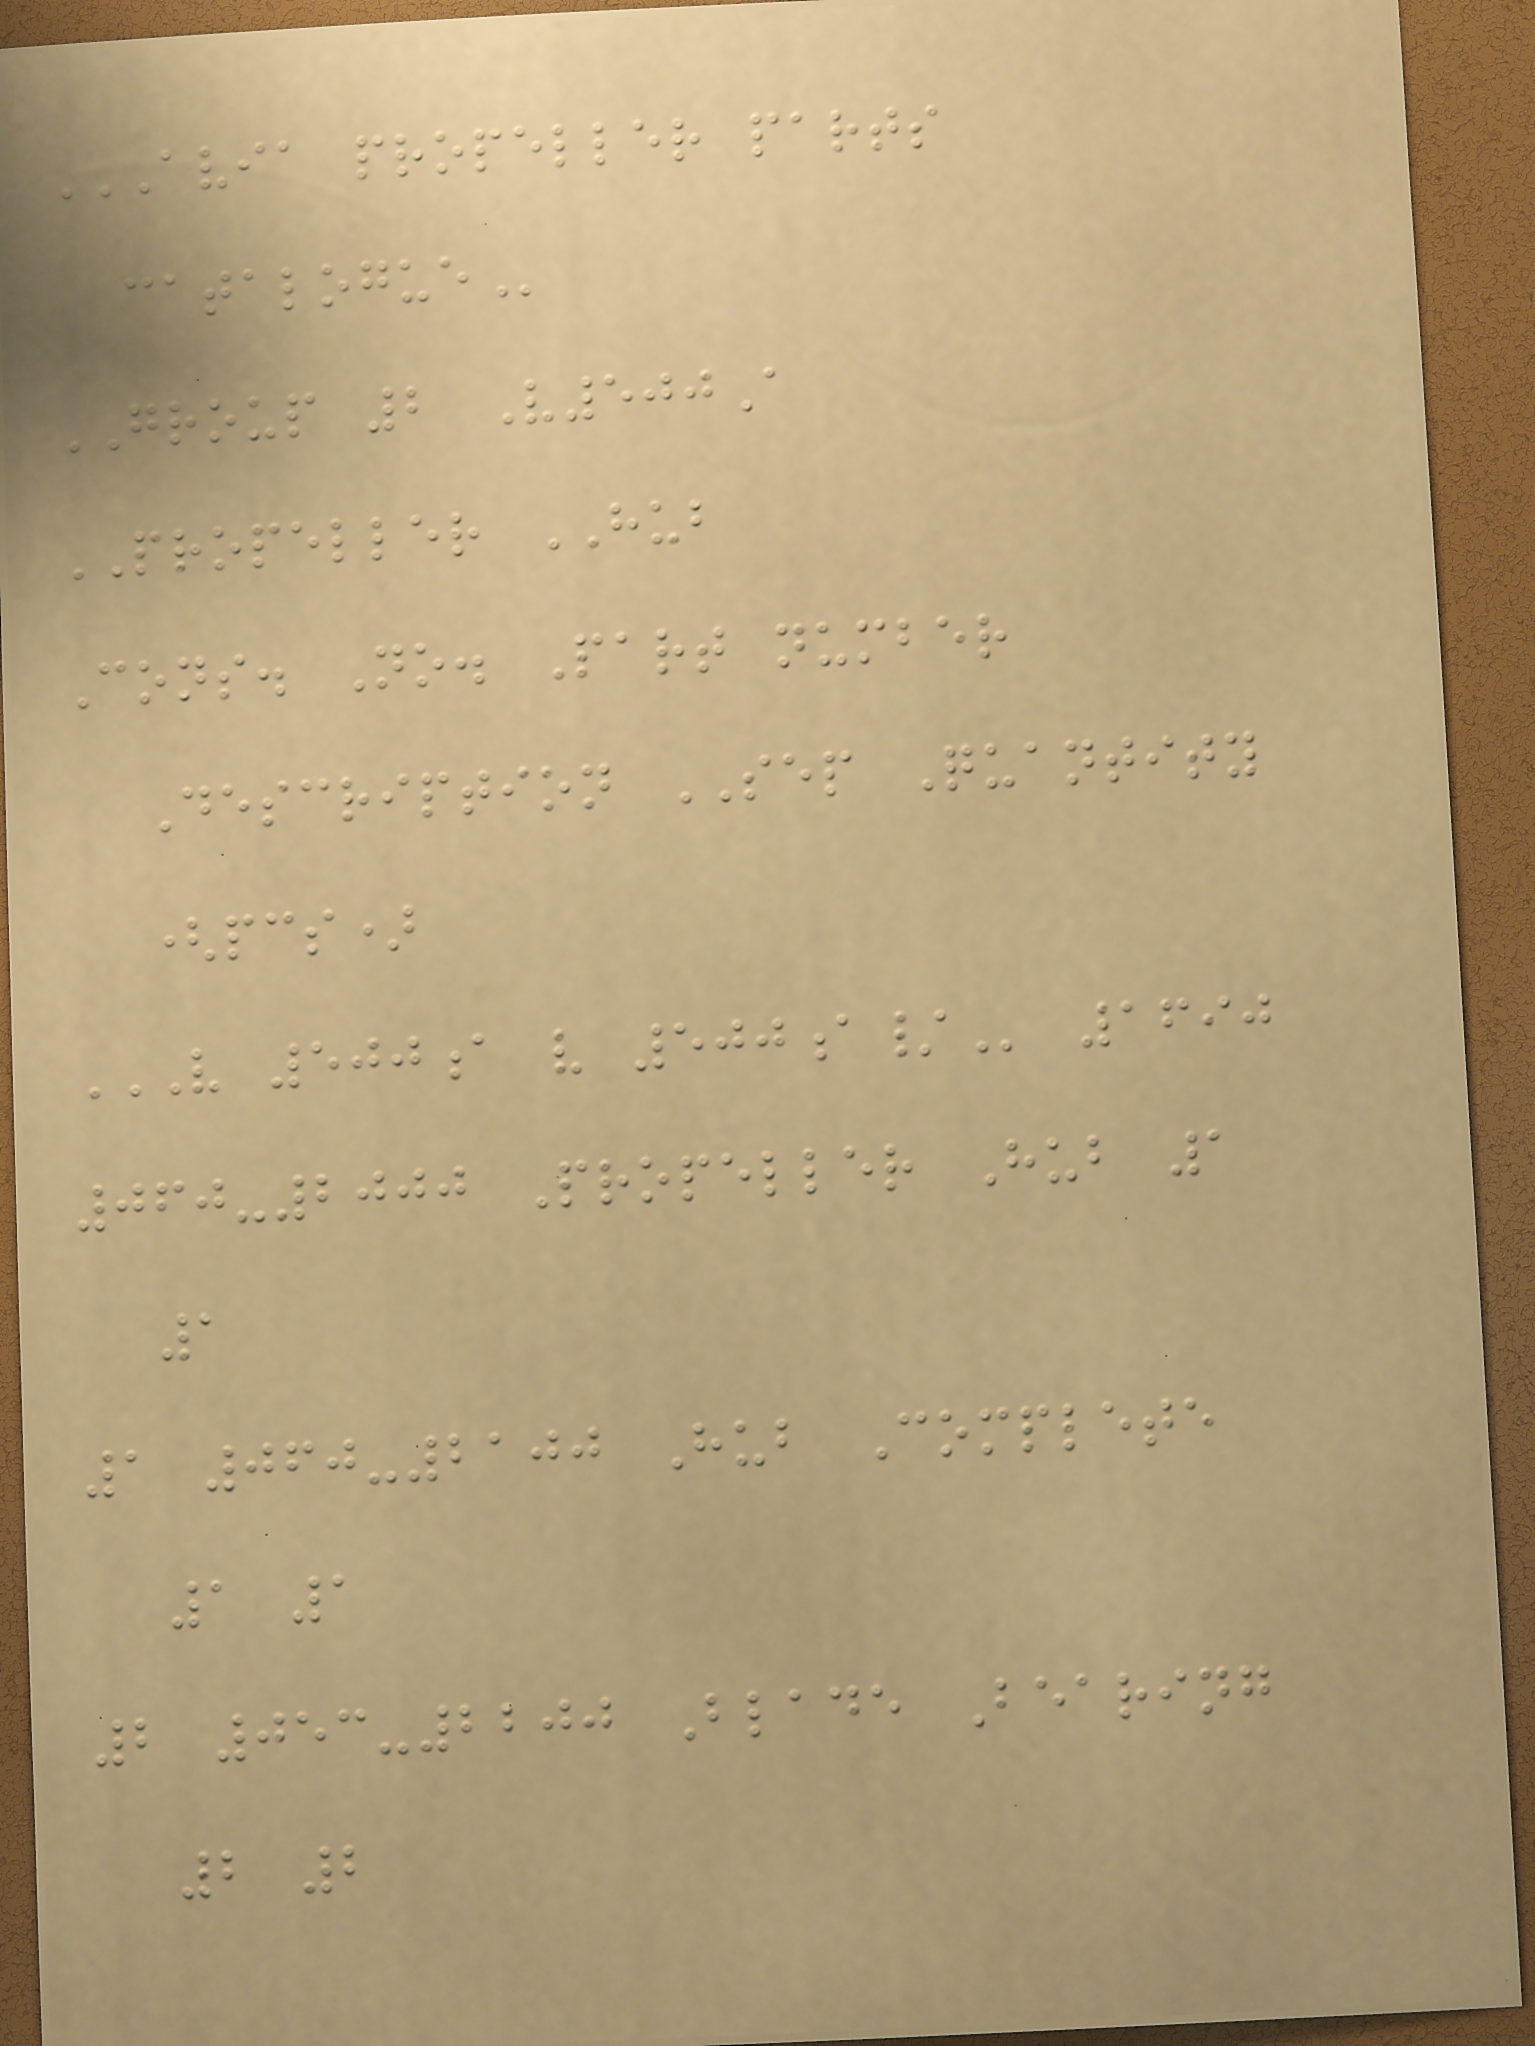AVIA PROPELLER PARTS
CATALOGUE
GROUP 2 V500A
PROPELLER HUB
Cons. No. Part number
Description SEP Quantity
(pcs)
V 500A V 500A/ 1690
060-2000 Propeller Hub 1
1
1 060-2100 Hub Complete
1 1
2 053-2200 Blade Bearing
2 2
